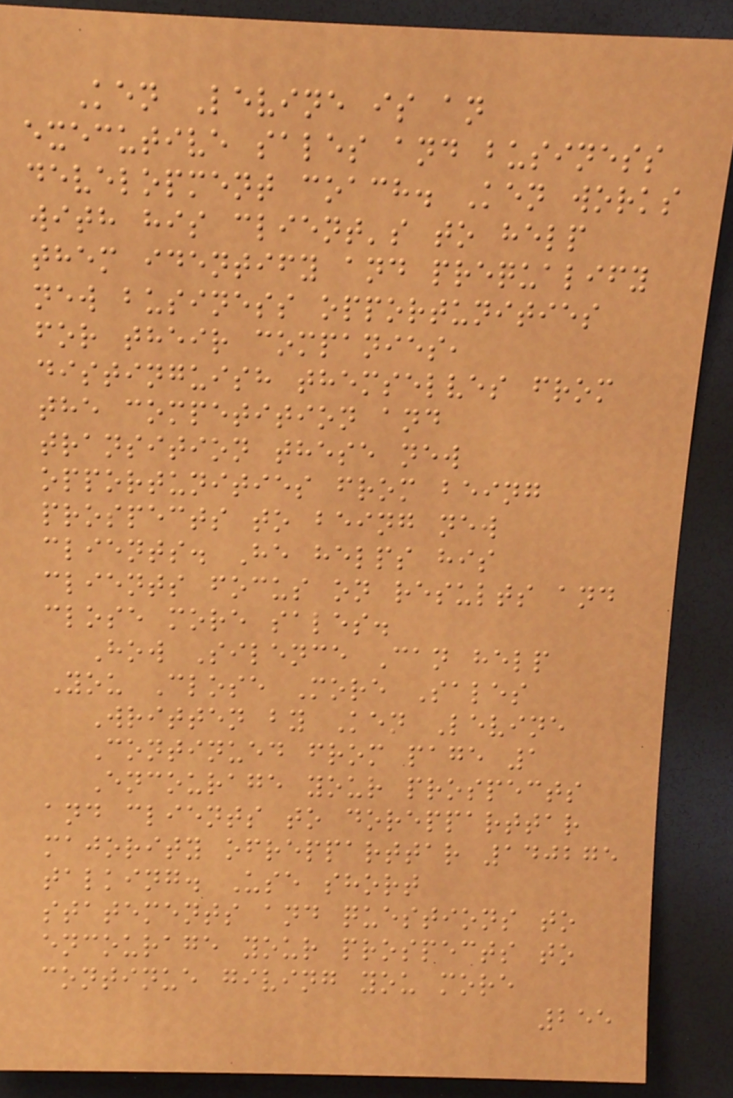Ken Levine is an
executive sales and business
development coach. Ken works
with his client's to help
them identify and prequalify
new business opportunities
for their companies,
distinguish themselves from
the competition and
transition these new
opportunities from being
prospects to being new
clients. He helps his
clients focus on results and
close more sales.
How Silence Can help
You Close More Sales
Written by Ken Levine
Continued from page 1
Encourage your prospects
and clients to dorepparttar
majority ofrepparttar 140275
talking. Use short
statements and questions to
encourage your prospects to
continue giving you more
255
